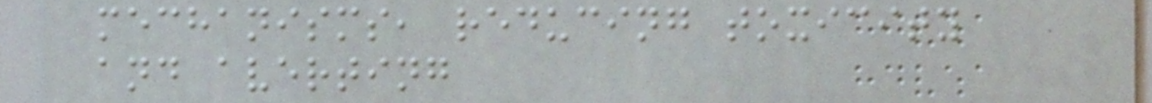mechanisms, reducing toxicity
and averting
